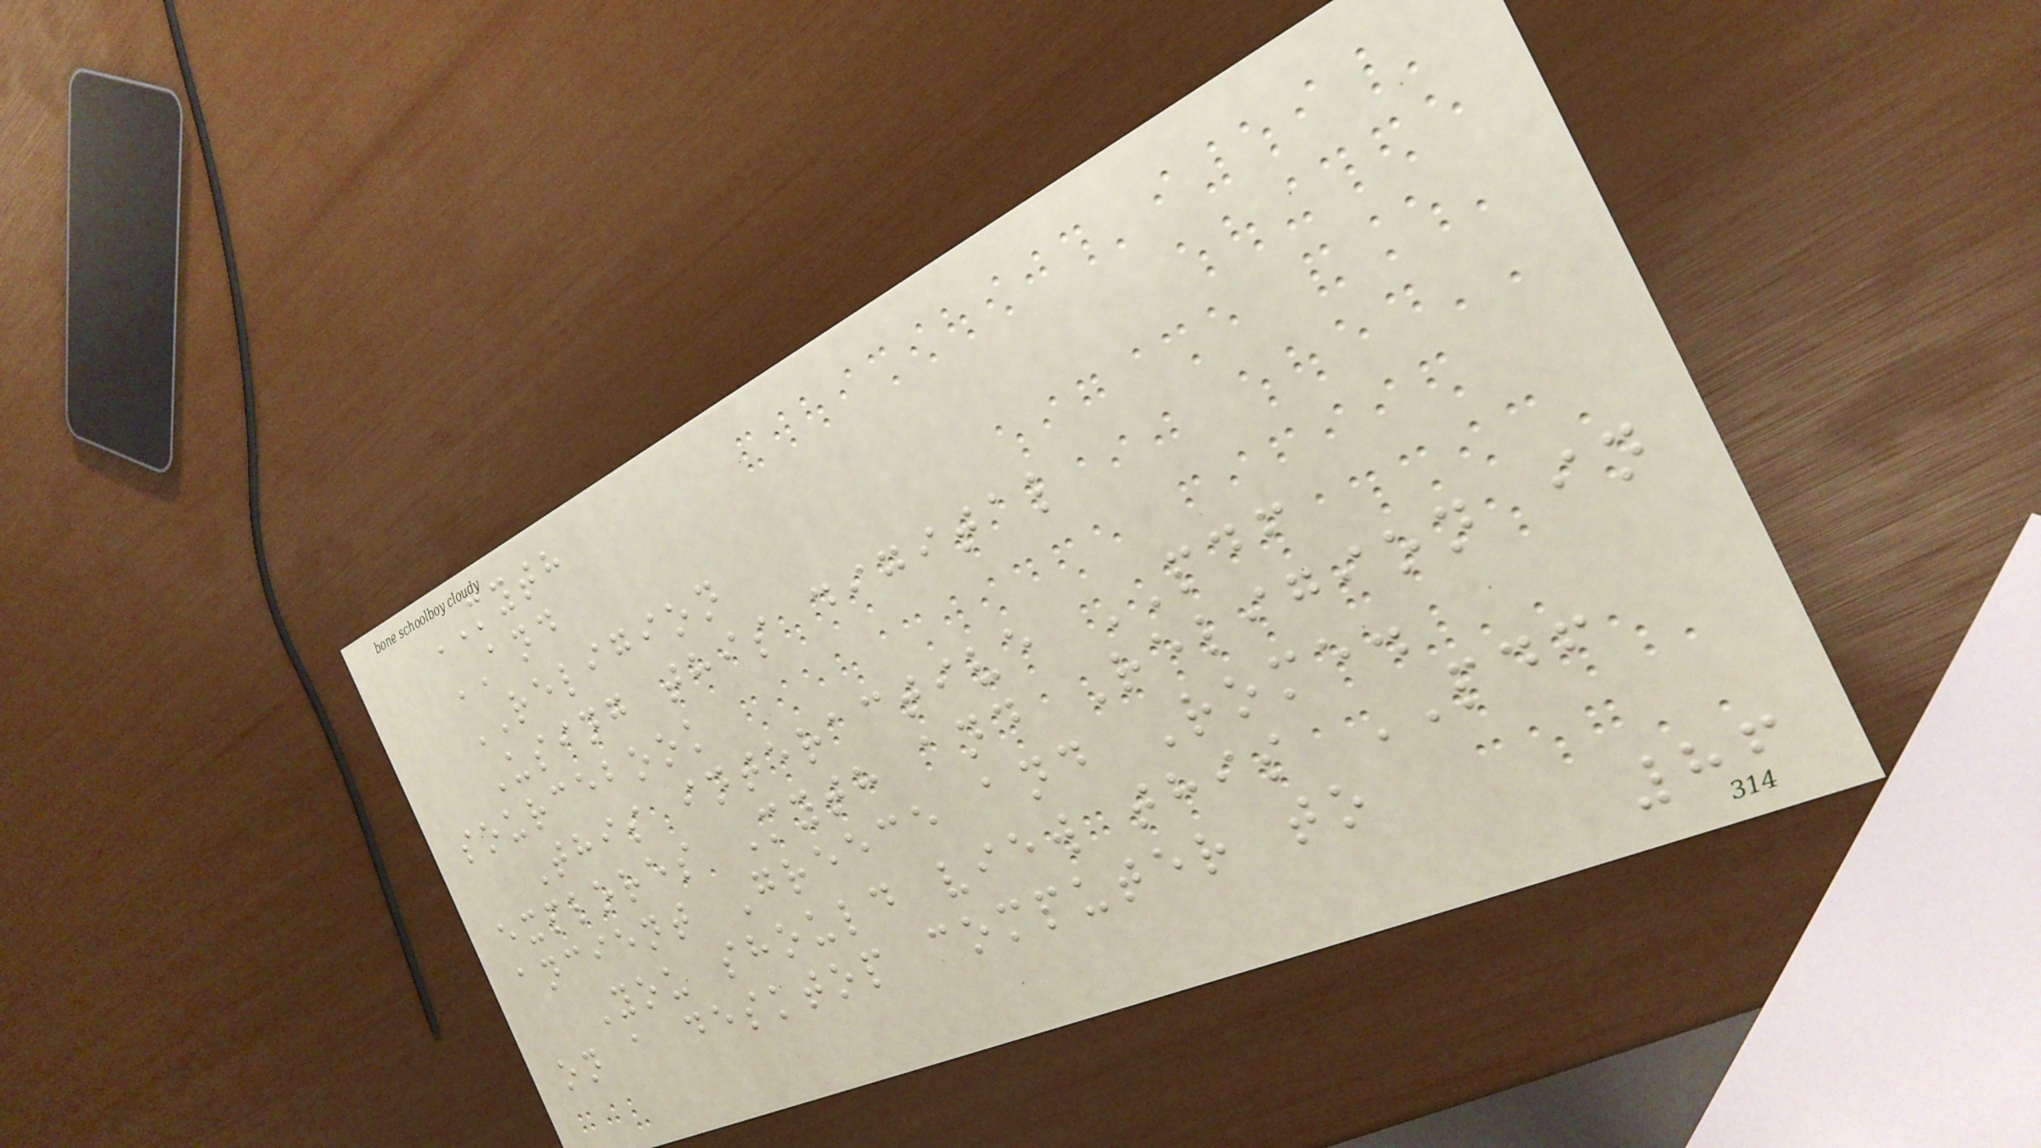MYTH
AND
RELIGION
Using this digital
sourcebook
This interactive PDF
explores Myth and Religion in
ancient Greece and Rome.
You should view this PDF
on a desktop computer to
86
